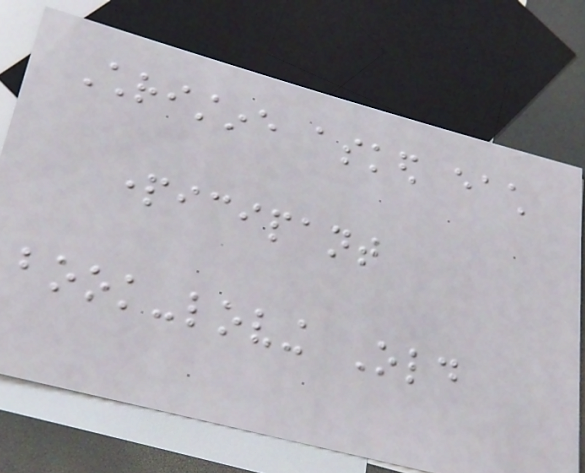Christine asked each
participant
book-loving Old
